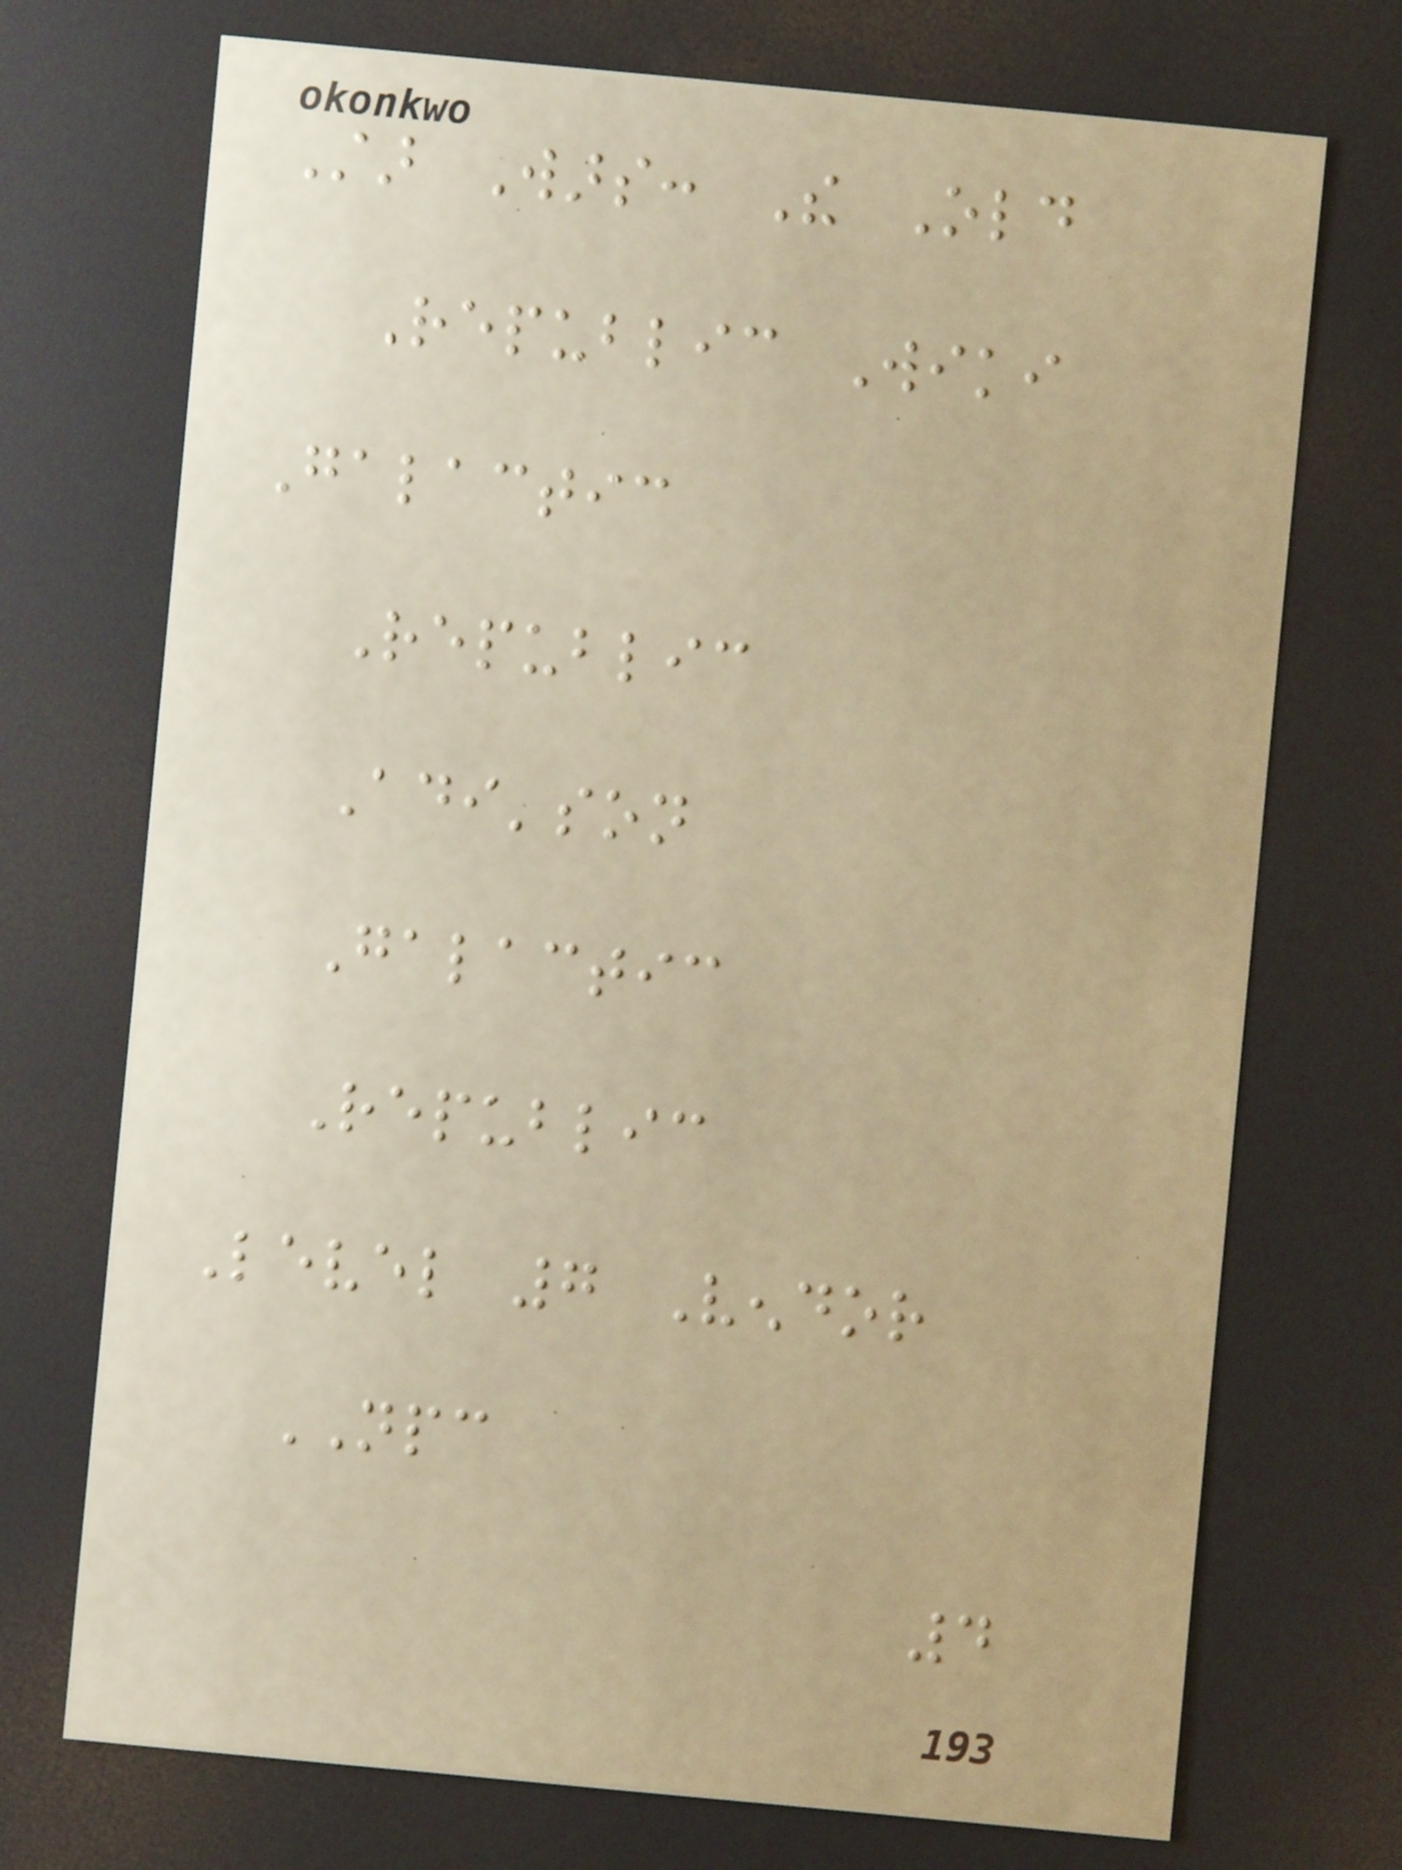Star Wars: The Old
Republic Wiki
Galactic
Republic
Adi'son
Galactic
Republic
Level 7 Vendor
NPC
4
